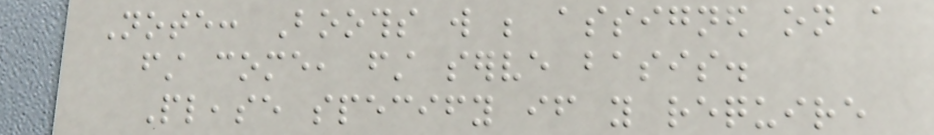Note: Booths will be assigned on a
first come, first serve basis.
Please specify if you require
